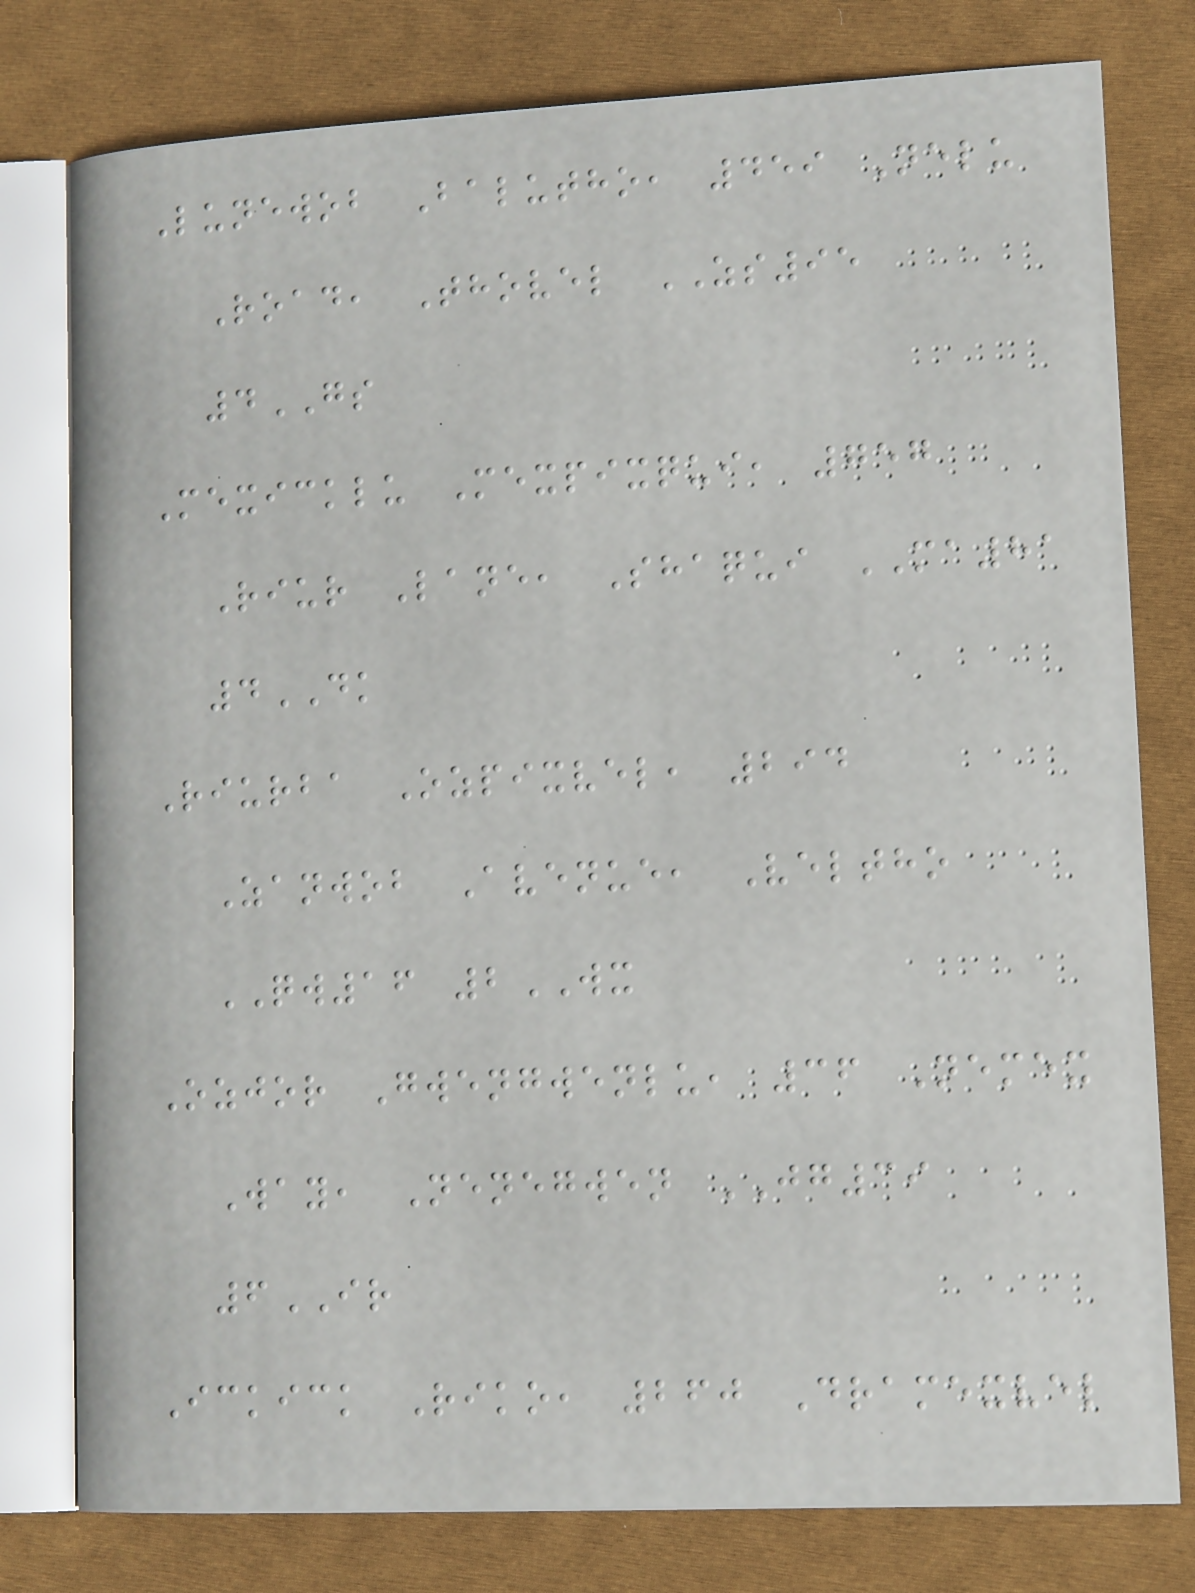Lunewob Balutho, 459 Nelu
Road, Thovel ZS95
4GS
Mexicklu Mexpixqui, 757
Riur Lane, Shaqui MA81
4DK
Riurba Ozpixvel, 294
Zanwob Avenue, Veltho
QW16 2WX
Ozjor Gwengwenlu, 36 Nemex
Way, Nenegwen JG39
6IR
Ickick Riko, 260 Dramexvel
